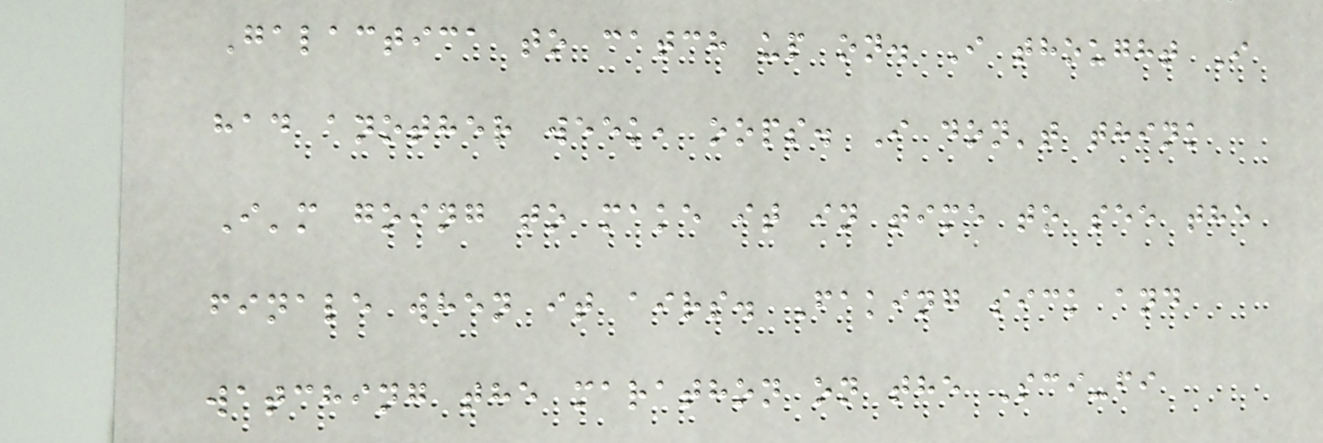Galactica to catch up on. I thought I
had another week, oops. I don't think
I'm going to make it in time to see the
finale when it airs. Faking sick and
watching the marathon on the Sci-fi
